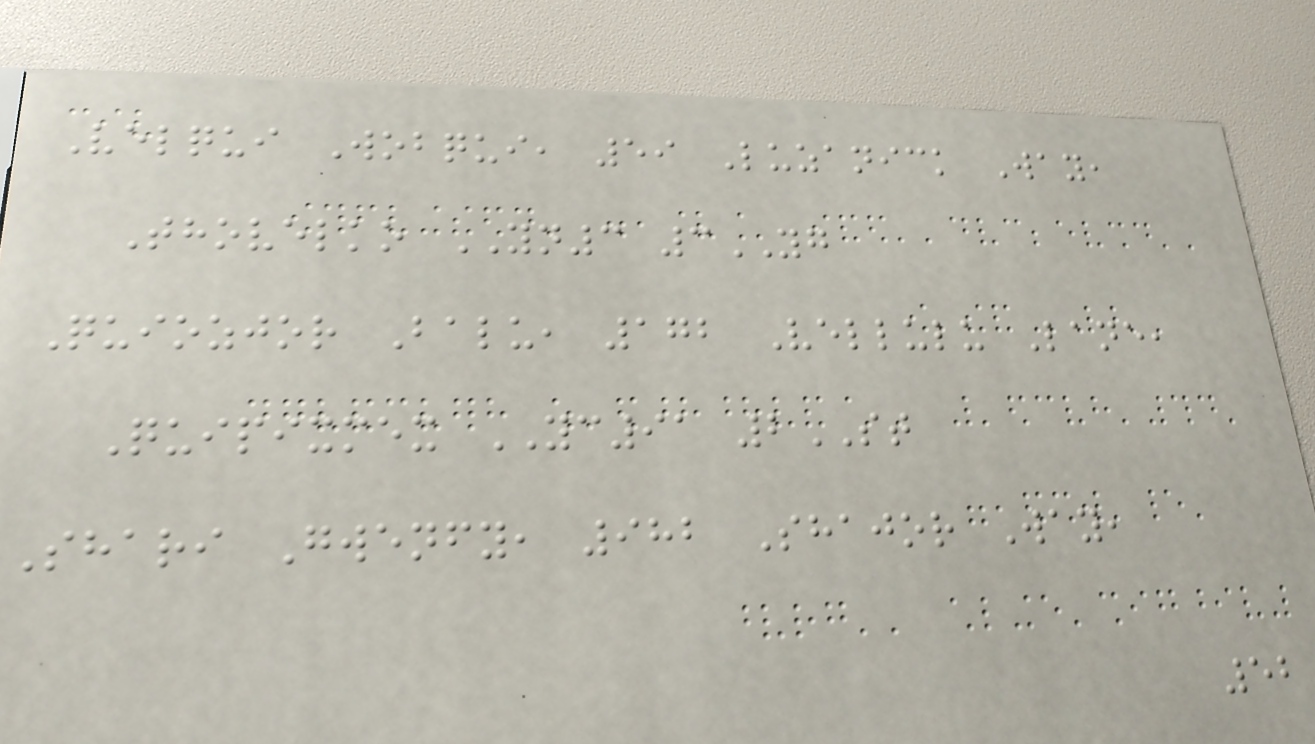Velqui Wobqui, 59 Luzanick Way,
Thovelko YN3 3YG
Quiozjor Balu, 172 Vellulu Lane,
Quipixmex YC91 2ST
Shari Gwenfy, 982 Shajor Way,
52
